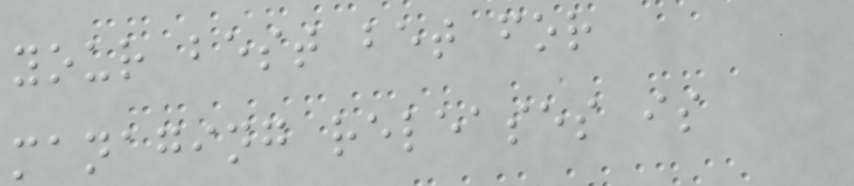your best bet for
managing releases is
